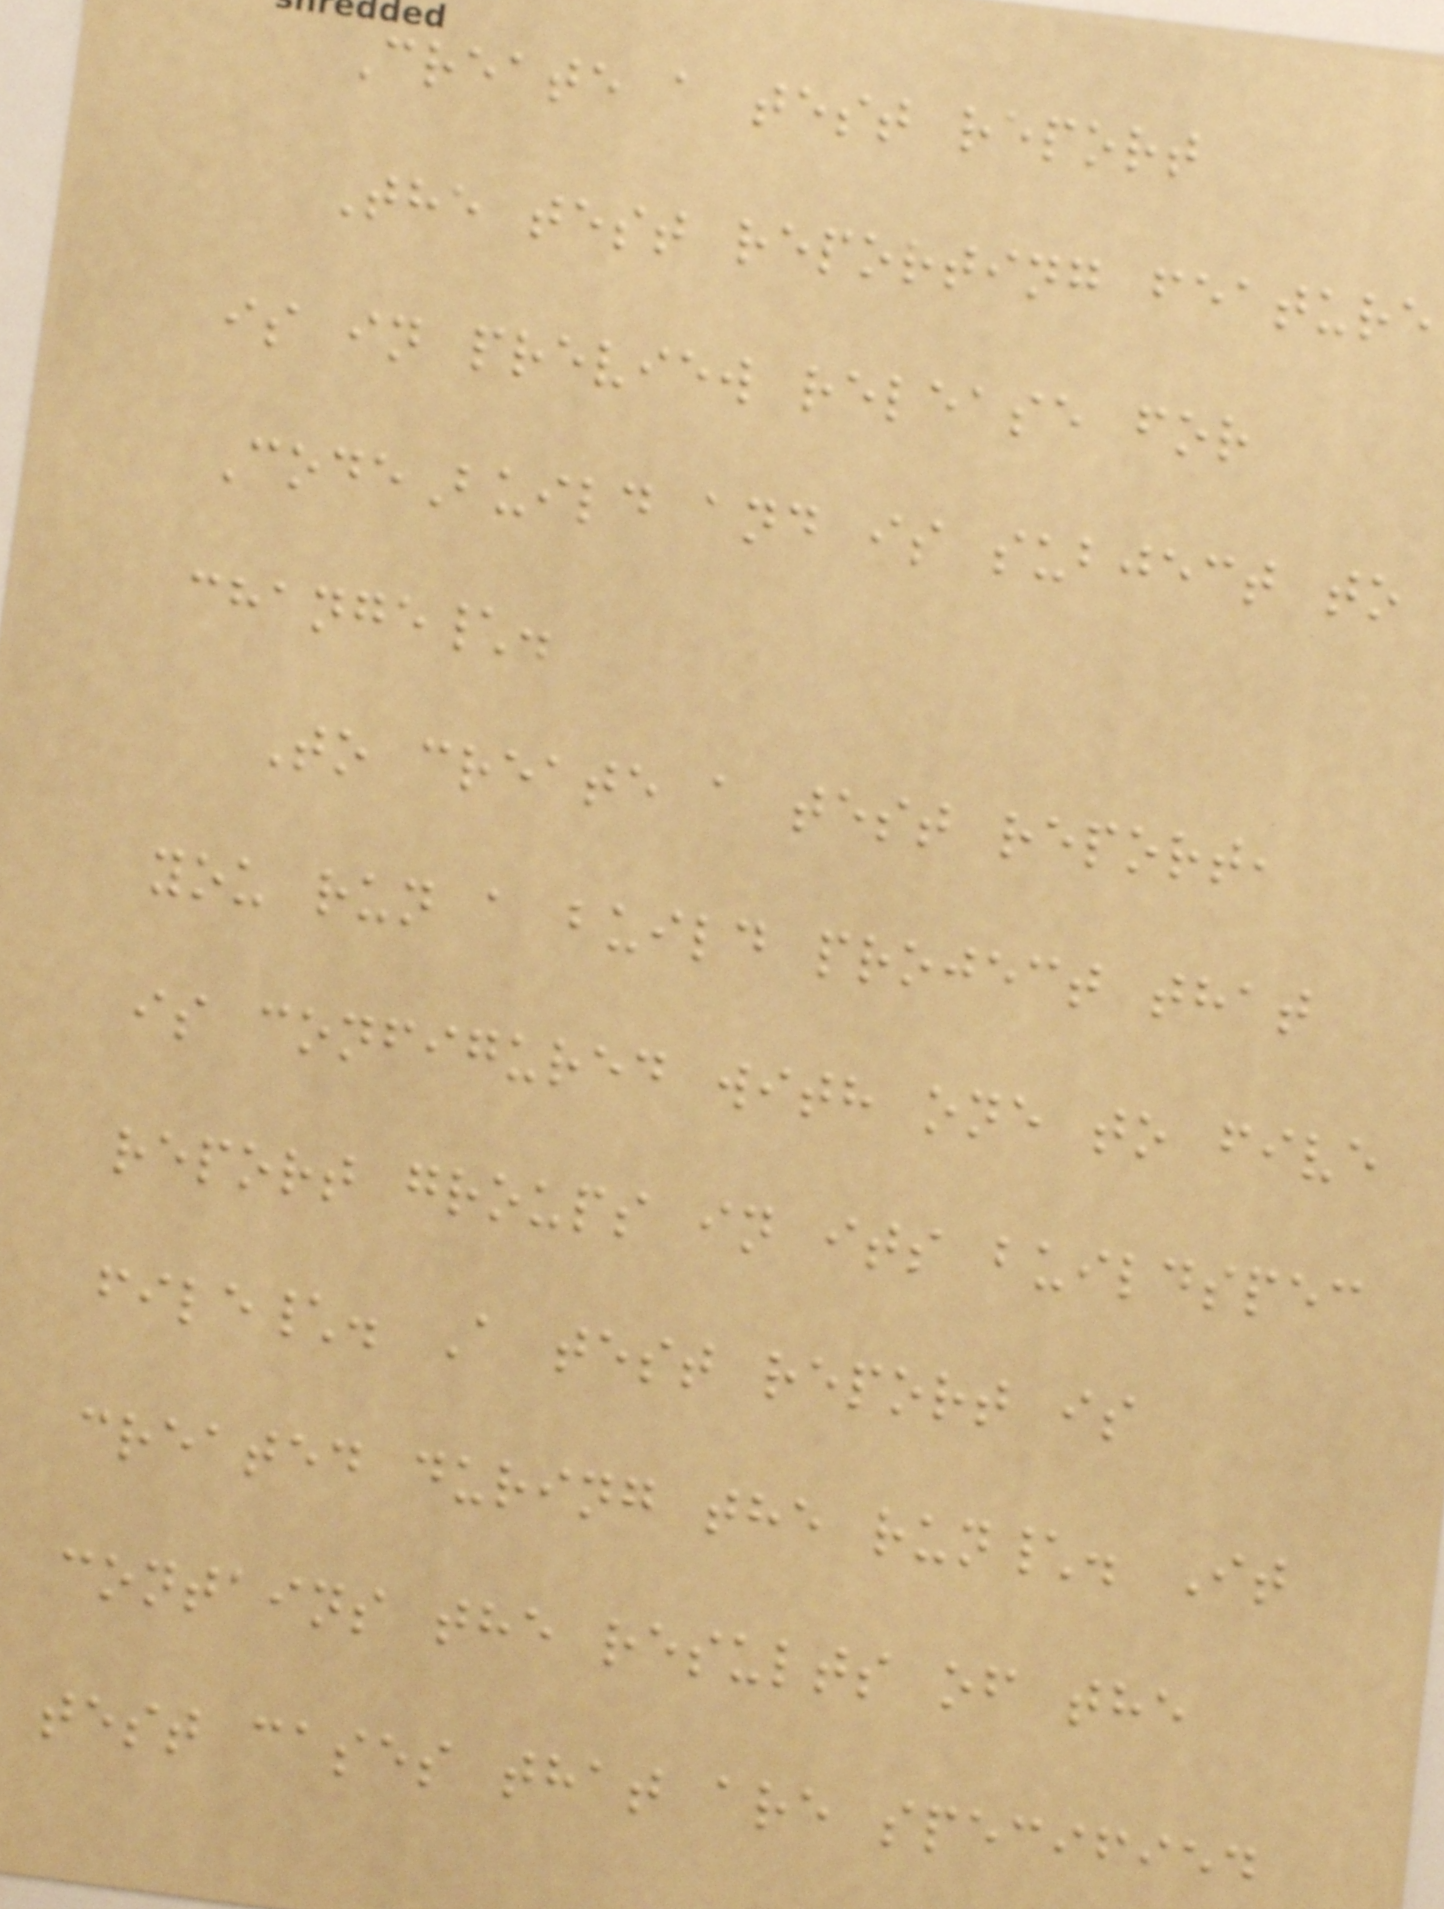Create a test report
The test reporting feature
is in preview release for
CodeBuild and is subject to
change\.
To create a test report,
you run a build project that
is configured with one to five
report groups in its buildspec
file\. A test report is
created during the run\. It
contains the results of the
test cases that are specified
